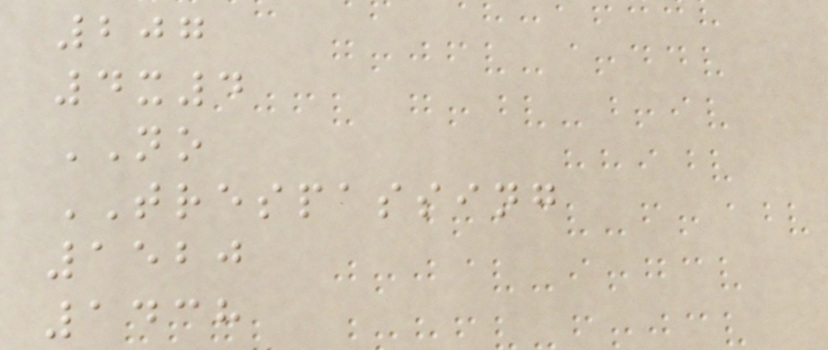207
4x4
NO
TRESPASSING
1520
1438
